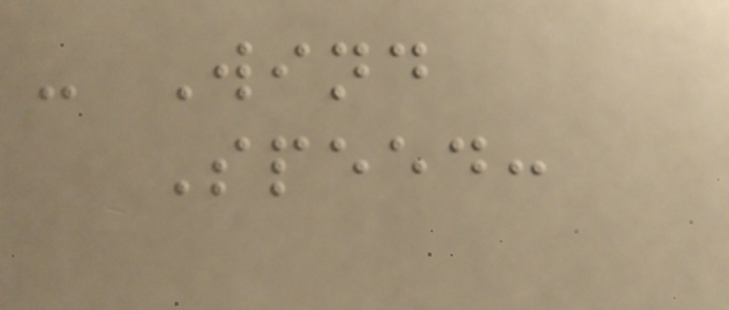- Wind
Speed:
